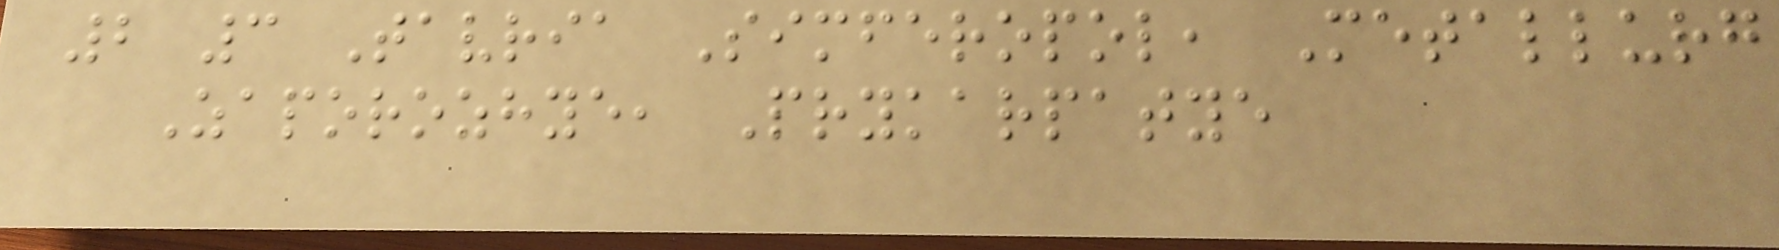2 3 Tavria Simferopol, Metallurg
Zaporozhye, Prykarpatye
